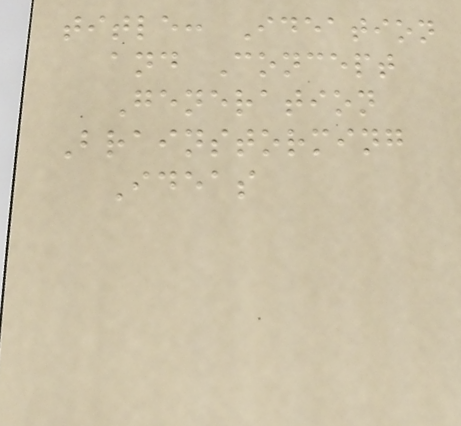title: Ideation
and Concept
Generation
Brainstorming
Ideas
